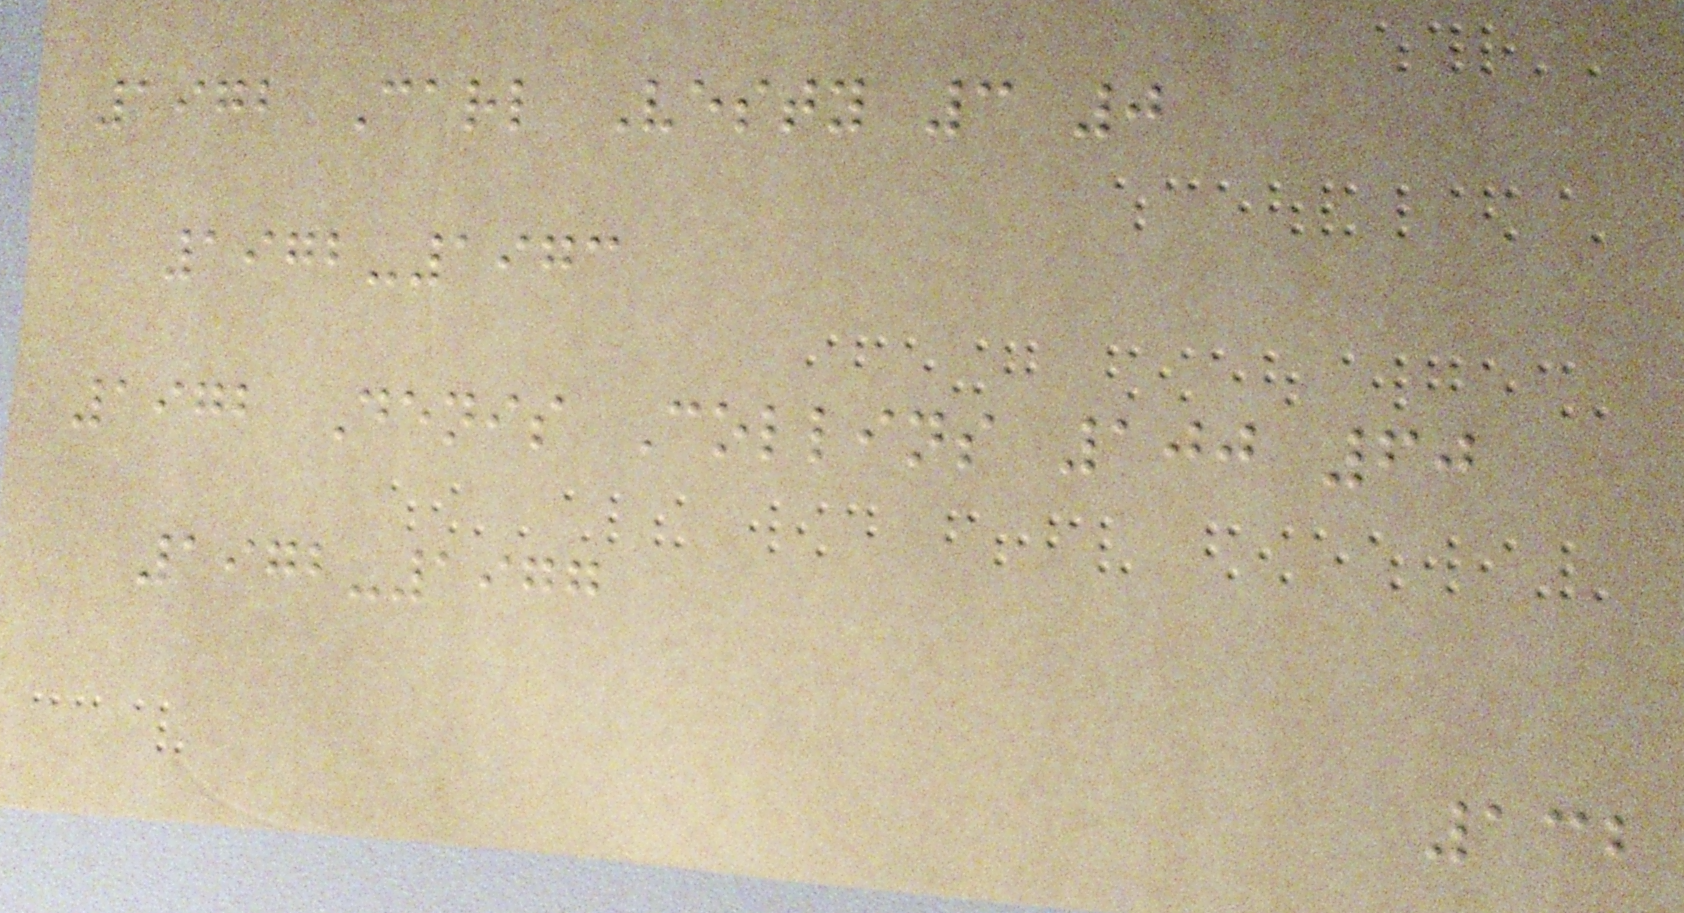1972 Carl Vesty 3 0
1972-1973
1972 Denis Collins 100 60
1972-1977
132
